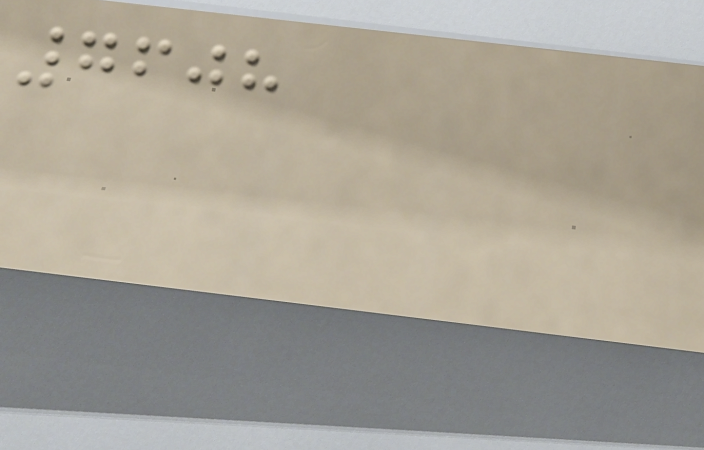7608
